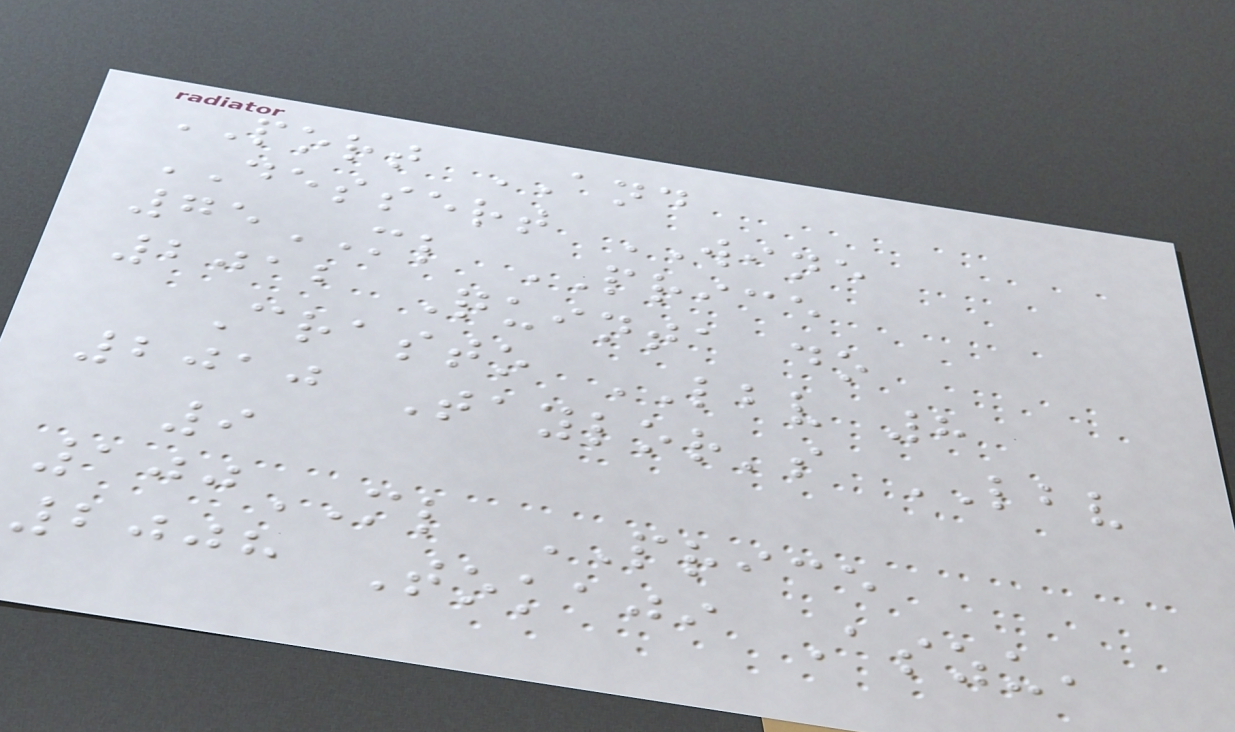PORT AND
DESSERT WINE
75ML PRICE
2012 Quinta do
Crasto LBV 8
2010 Taylor's LBV
9
100ML PRICE
2008 Tokaji Aszu,
